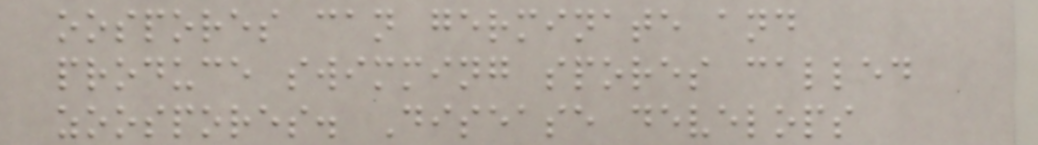oospores can germinate and
produce swimming spores called
zoospores. Disease develops
